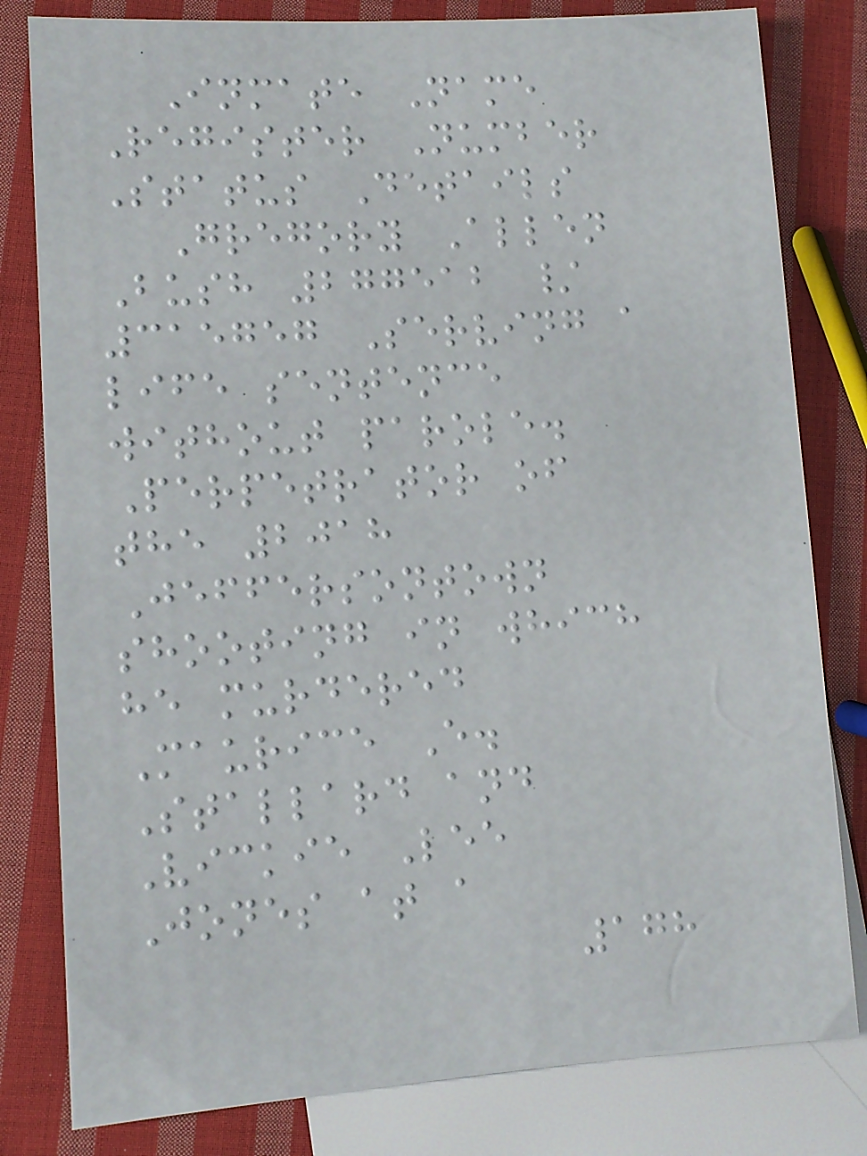Inmate Name
Register Number
Status Details
Gregory Allen
Bush 277512 /
315757 Serving a
life sentence
without parole.
Perpetrator of
the 2018
Jeffersontown
shooting in which
he murdered
Maurice E.
Stallard and
Vickie Lee
Jones at a
178
